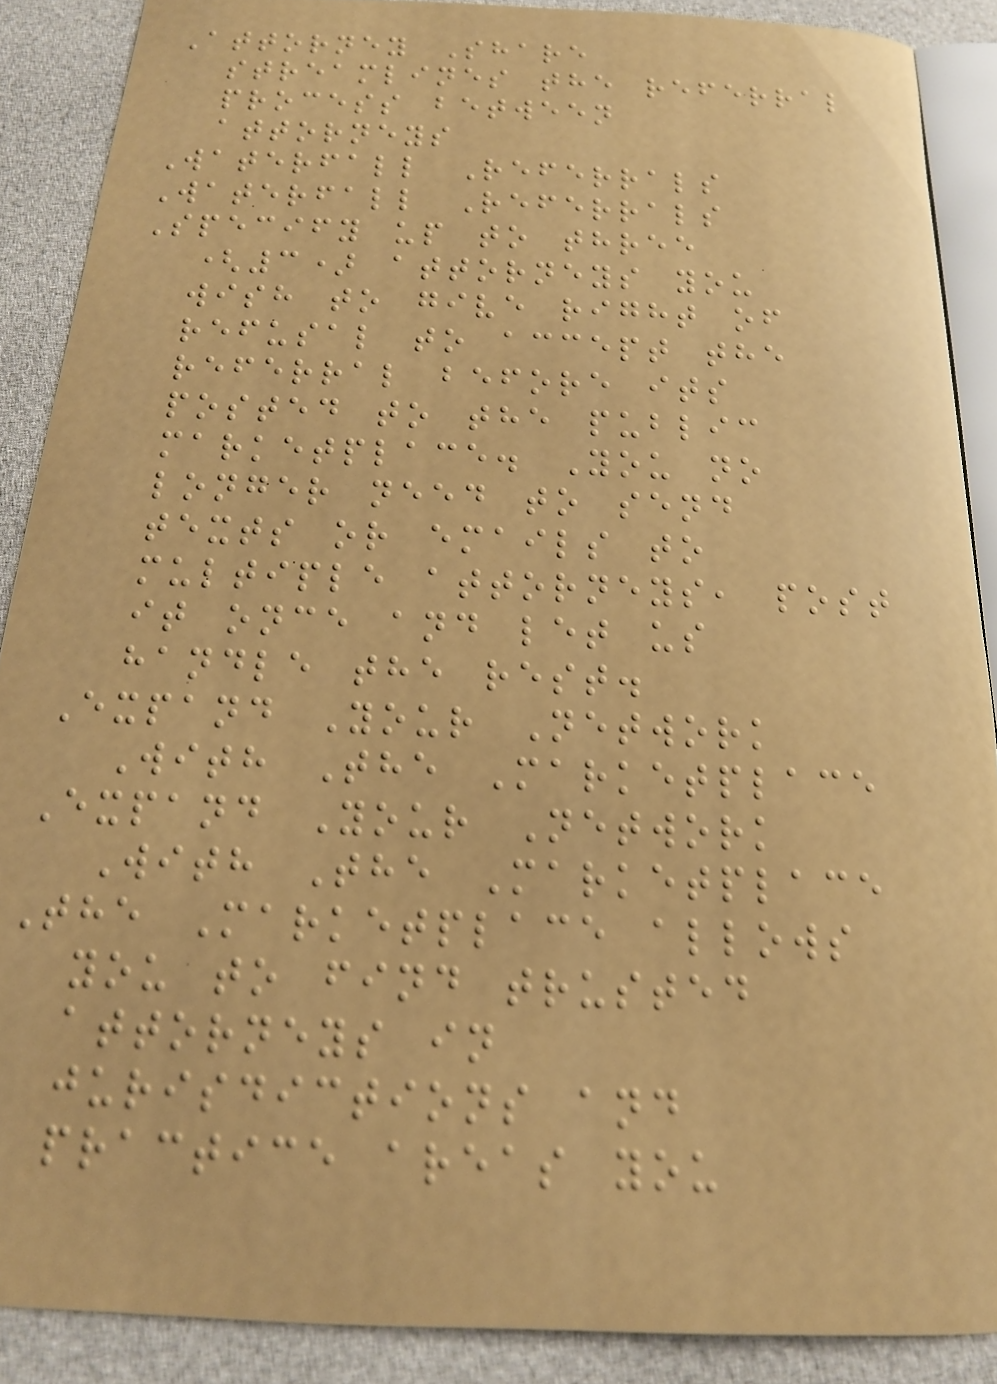Attorney Share
streamlines the referral
process between
attorneys
Waterfall Referrals
Waterfall Referrals
Specify up to three
(3) attorneys you
wish to give right of
refusal to accept the
referral before its
posted to the public
marketplace. You no
longer need to send
texts or emails to
multiple attorneys, post
it once and let us
handle the rest.
Expand Your Network
With The Marketplace
Expand Your Network
With The Marketplace
The Marketplace allows
you to find trusted
attorneys in
jurisdictions and
practice areas you
